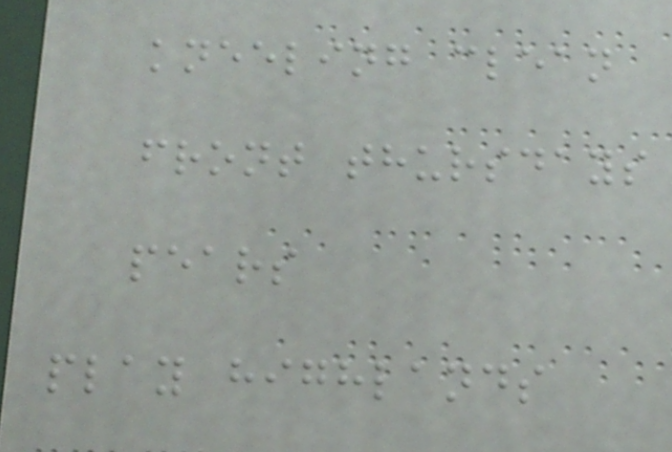kneeling clean
front thursdays
pears
play highlands
